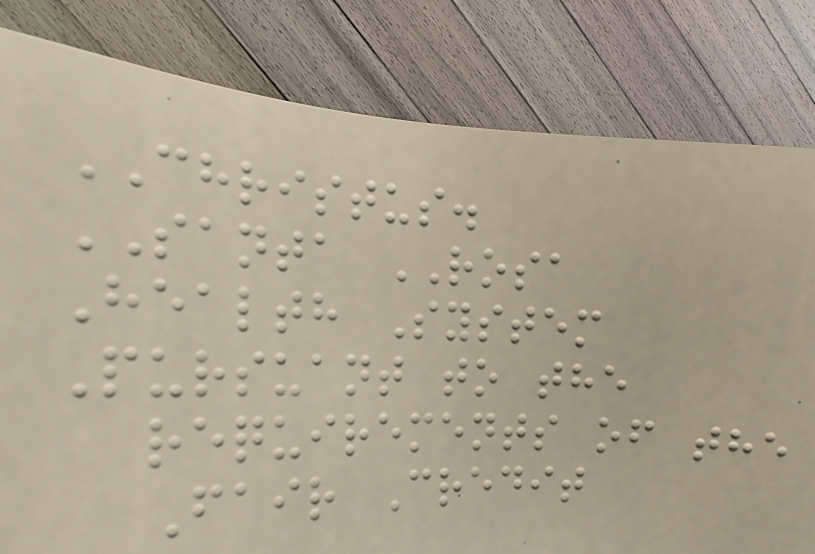CHRISTUS.
SANTA ROSA
Health System
Pursuant to the
requirements of the
Fair Credit
